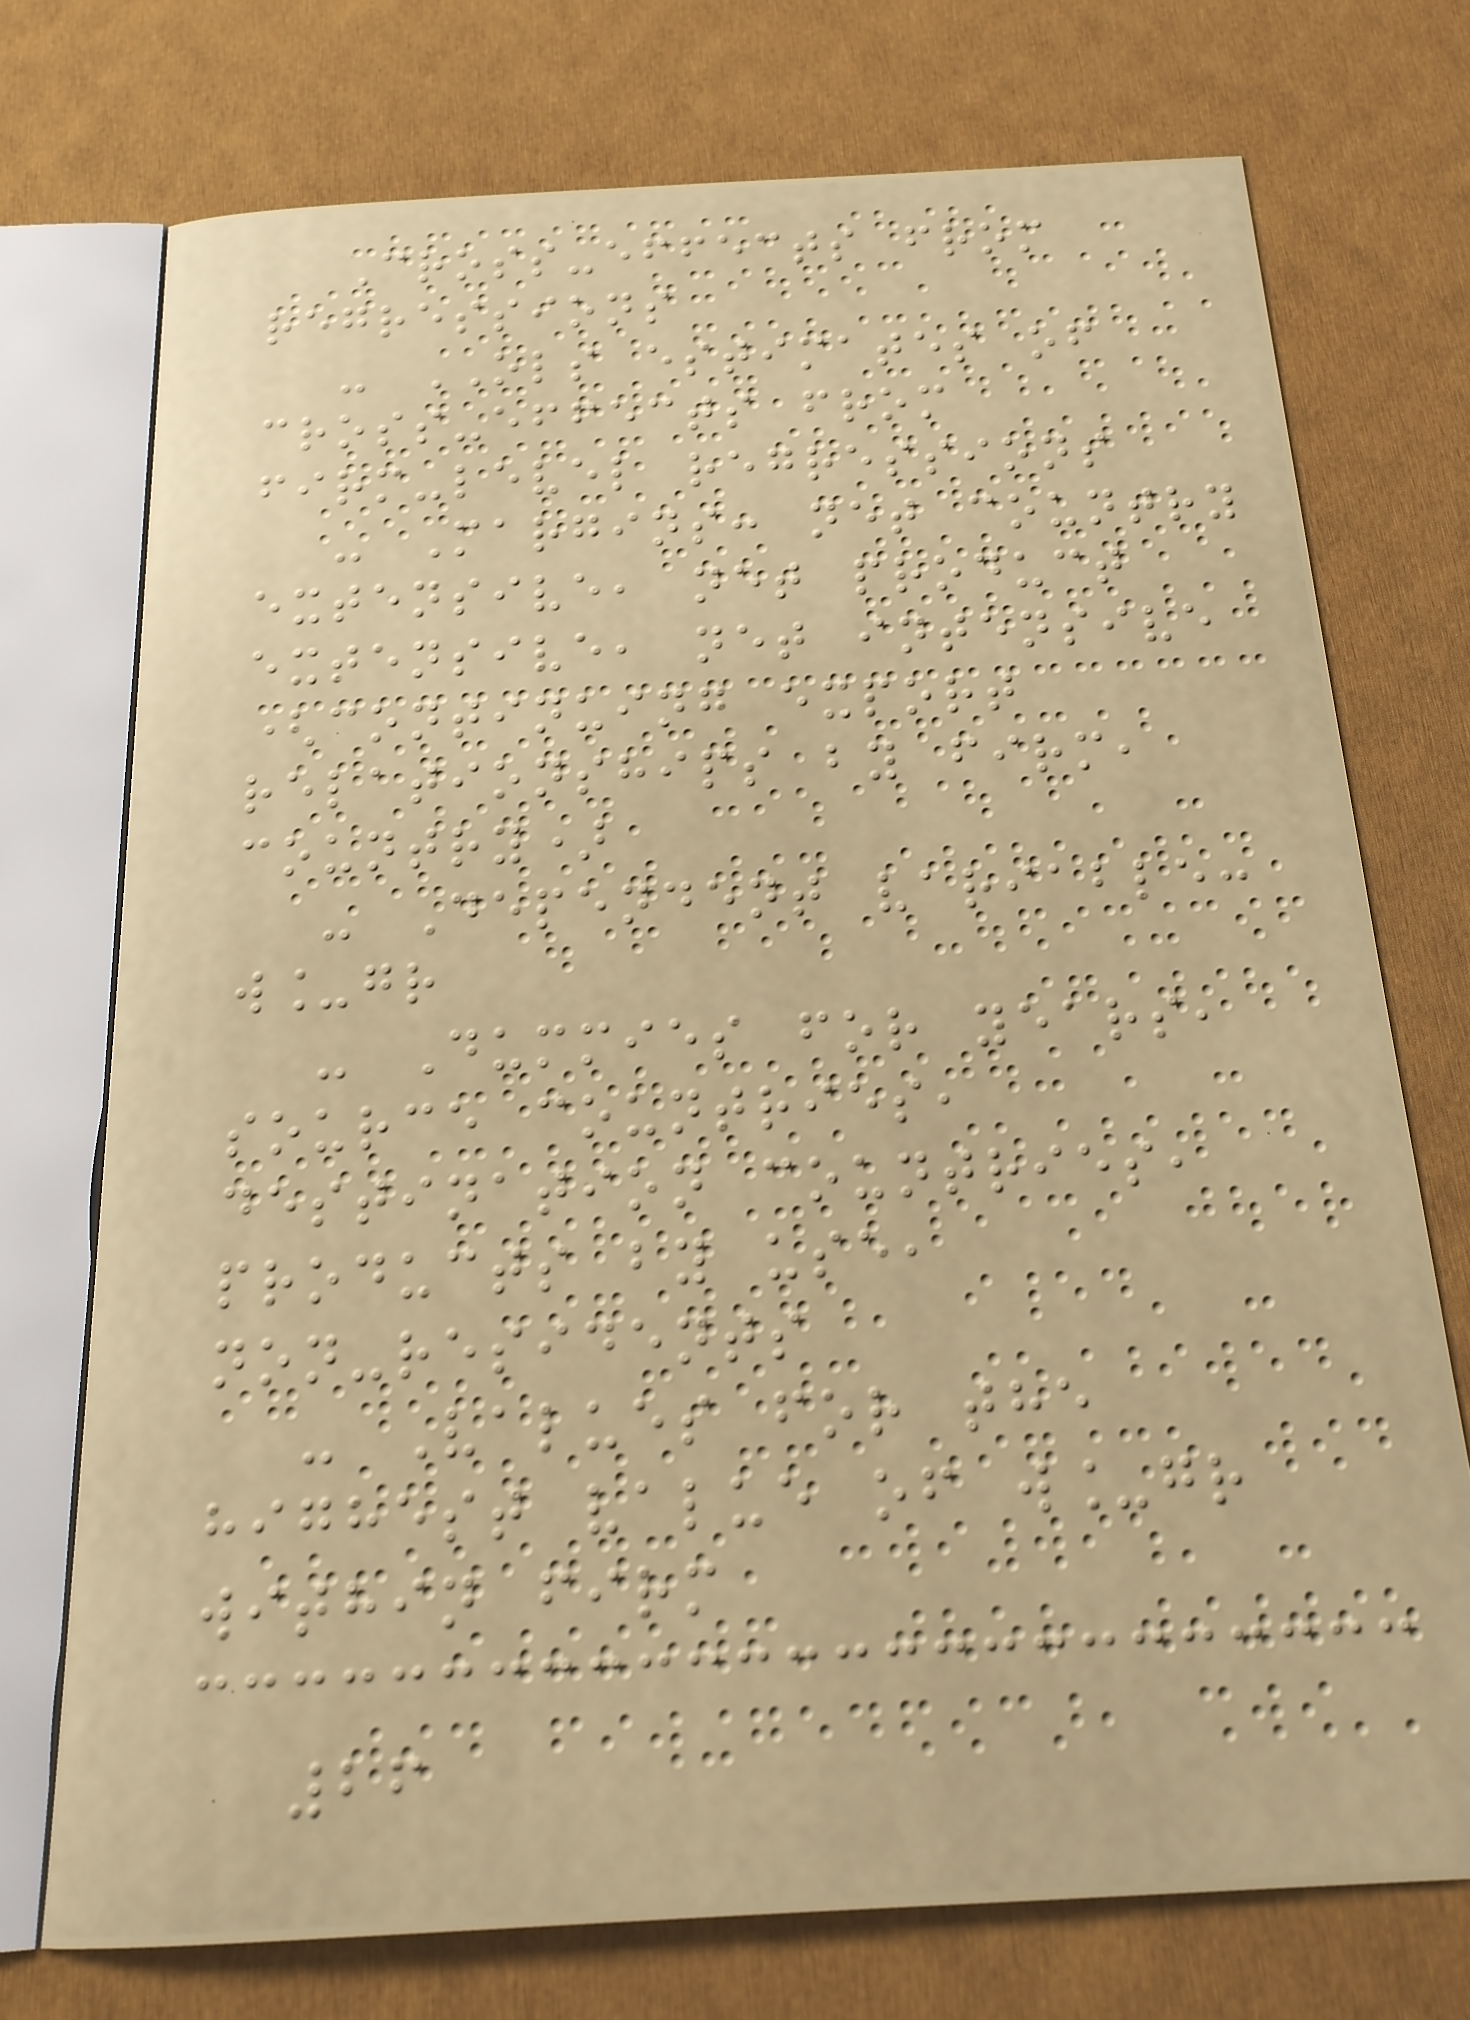Cross-effects from
regressions
- OLS estimates of
cross-effects from
firm-level regressions
- Margins: net country
extensive, net product
extensive, net intensive
(continuing export
relationships by firm,
country)
- Dependent variable:
w_gr
- Dummies for years,
source countries,
destination countries,
products by use,
non-residents
- Values for the
highest value of w_gr
within firm
26
